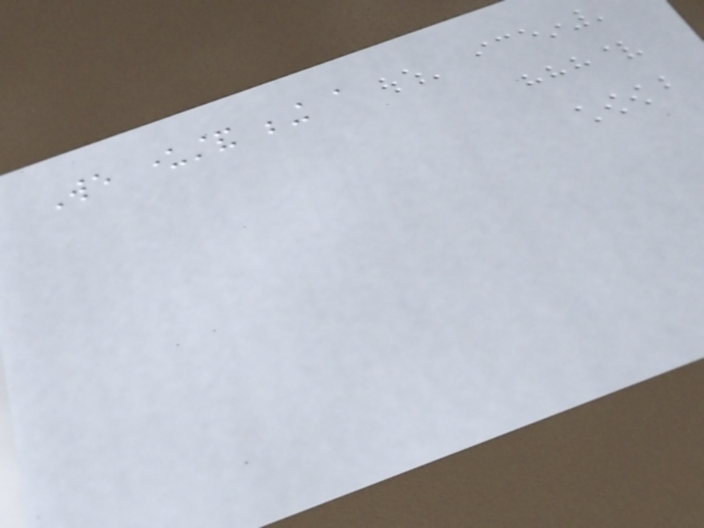We understand being a
